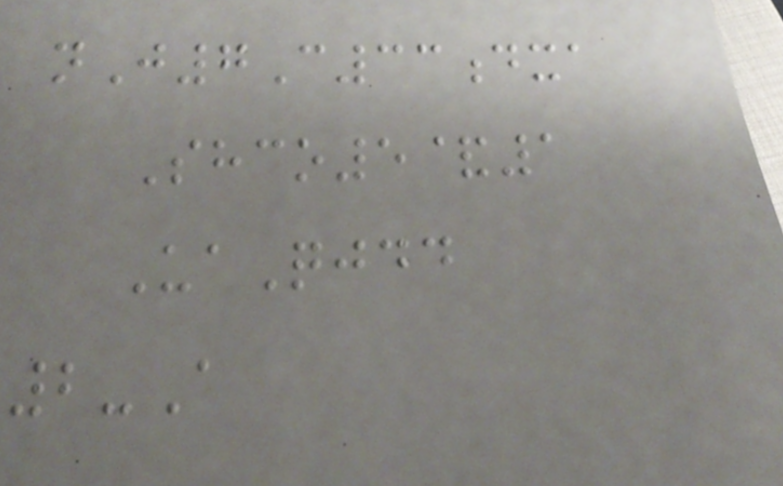nJ7C33dxa
Shco5&1
UaQjdd
2-A
